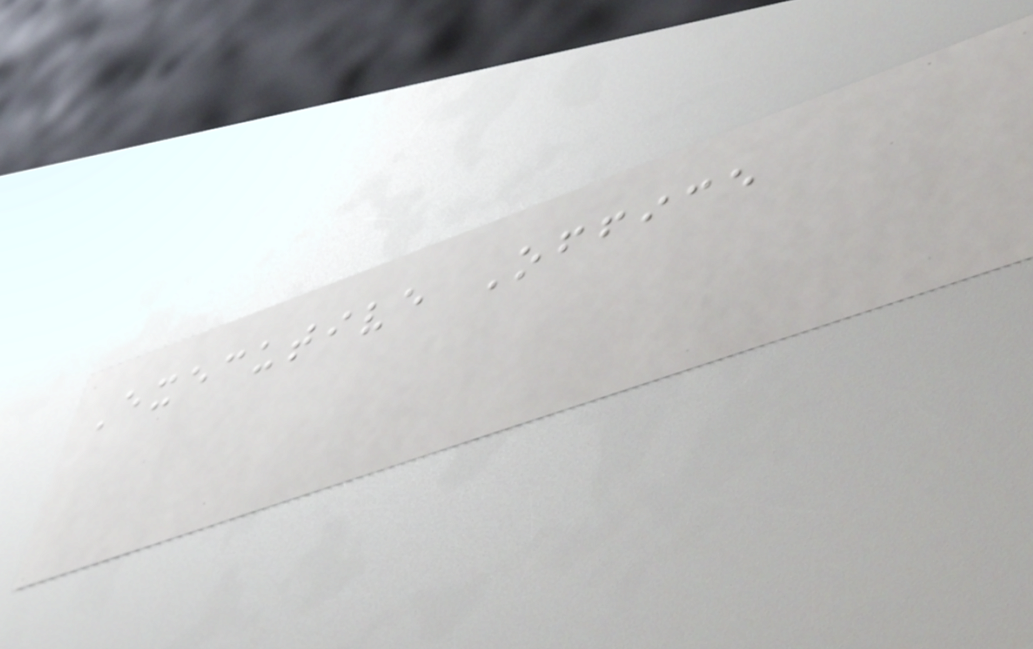Executive Office
